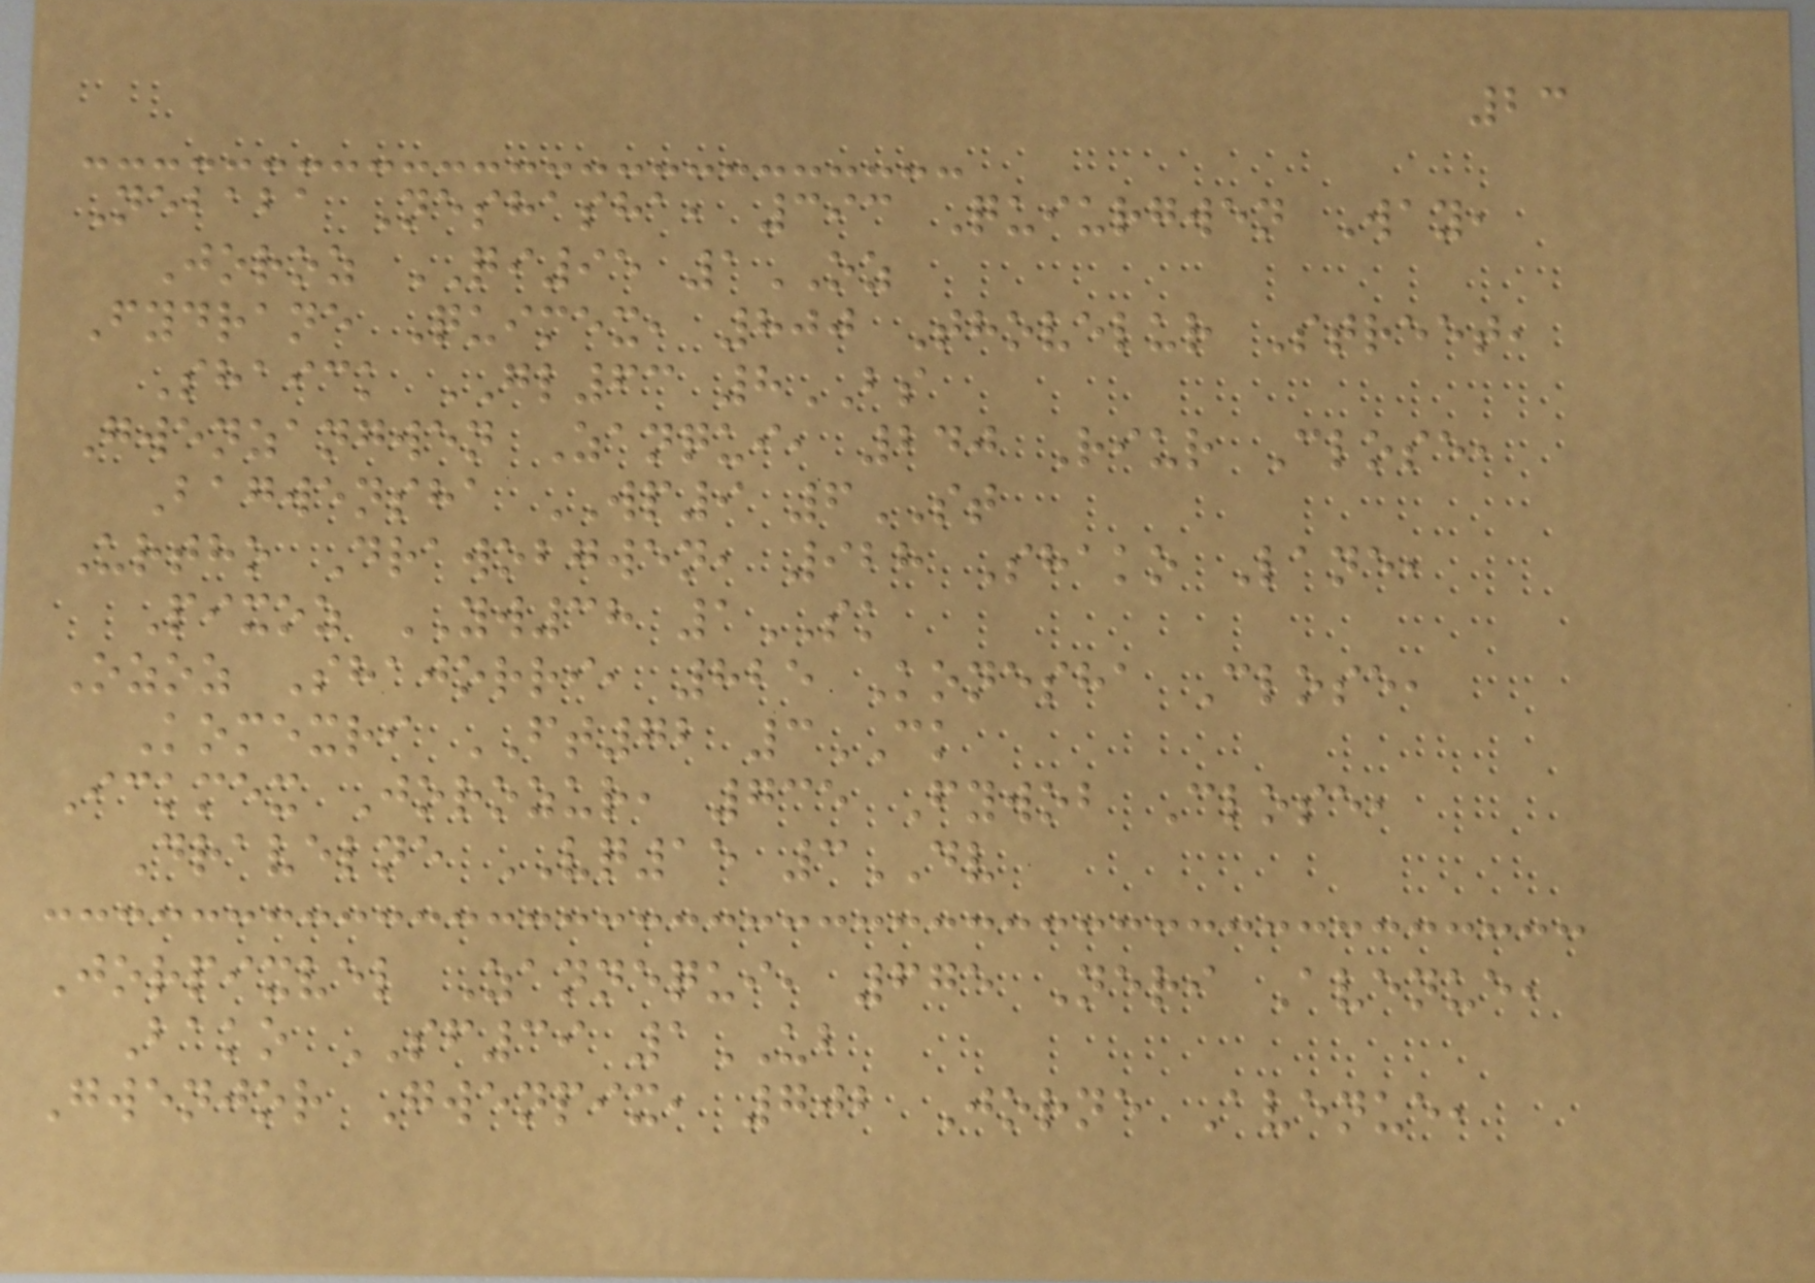23
Nebaba Neshasha, 393 Quiurgwen Way,
Joroz QI95 1OZ
Fydrane Quimex, 800 Thovelur Street,
Shaick GL63 8BS
Gwenzangwen Zanqui, 240 Riur Close,
Bagwensha WP9 6ST
Urtho Drawobgwen, 928 Shako Lane,
Pixoz YW38 1SK
Ozoz Shajorri, 825 Konesha Close,
Komexri FT72 3CK
Ickmex Jorozur, 735 Fywob Close,
Dravelne VQ15 3DV
Jorpixvel Zannequi, 675 Neri Avenue,
Bako SF39 1UB
Gwenjor Gwenpix, 702 Jorne Avenue,
